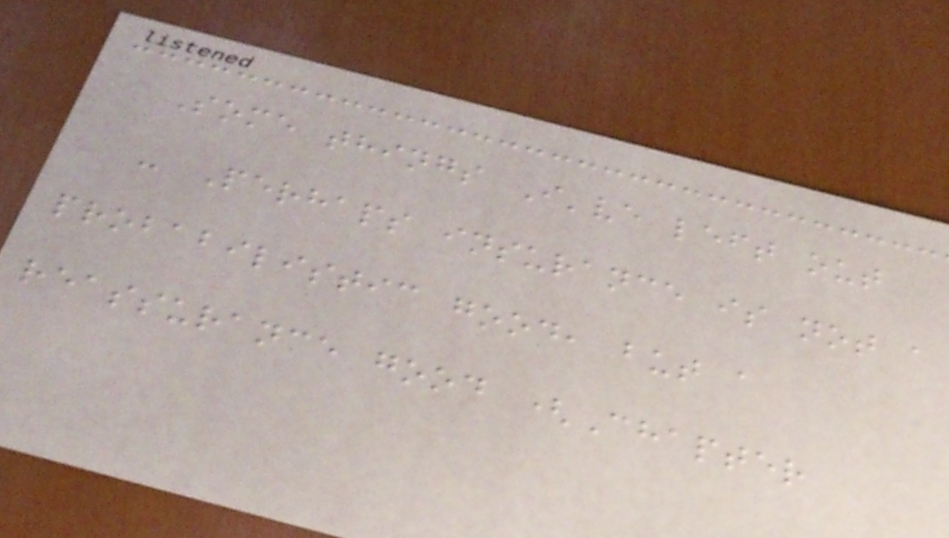Some things I've left out
- Perhaps insurance is not a
probabilistic good, but a
reassurance good (Chapter
